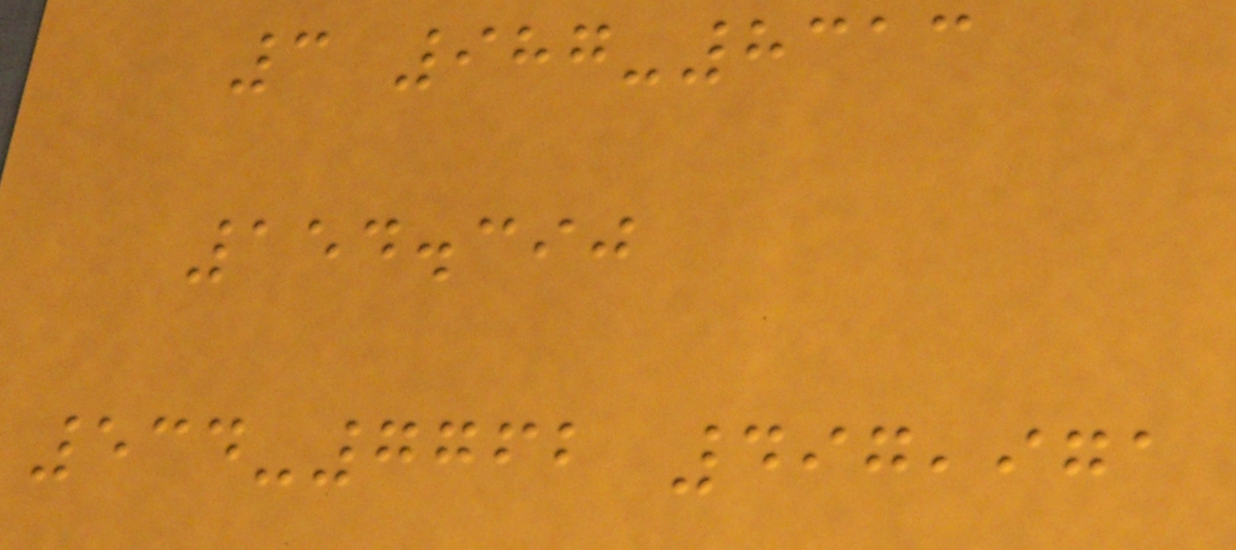3 987-8313
154.390
534-7762 497,971
